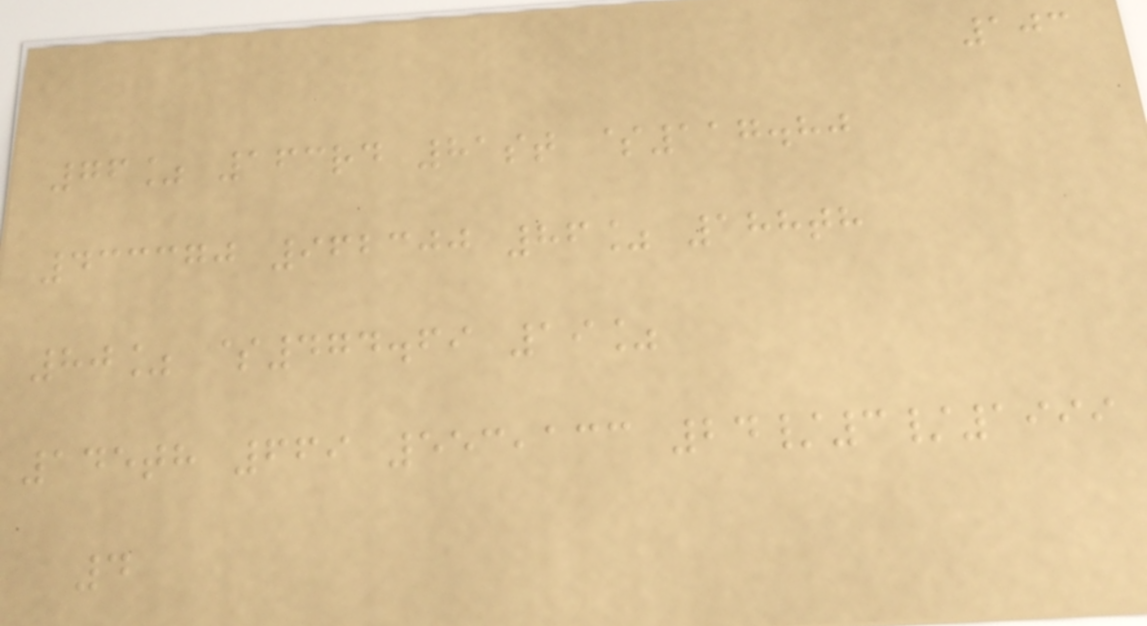103
76% 163rd 81st $117.80
433370 962300 86% 188th
80% $474.69 19%
145th 669 553,133 24/3/1999
4
